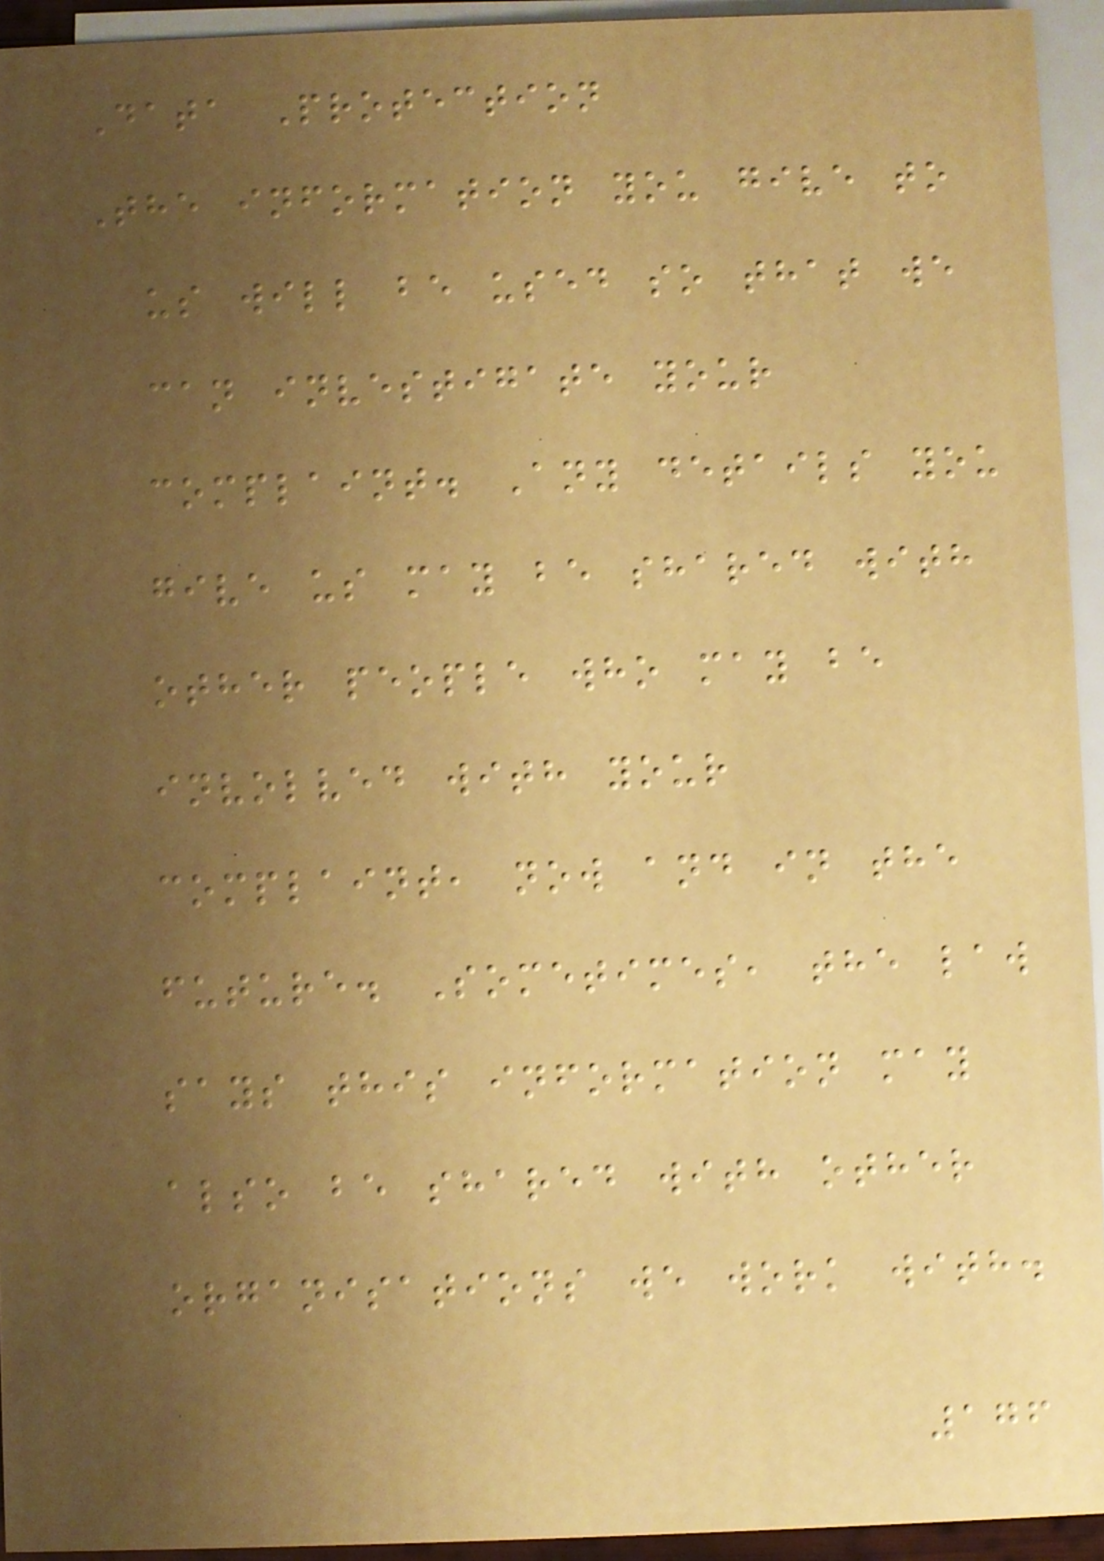Data Protection
The information you give to
us will be used so that we
can investigate your
complaint. Any details you
give us may be shared with
other people who may be
involved with your
complaint, now and in the
future. Sometimes, the law
says this information may
also be shared with other
organisations we work with.
176
